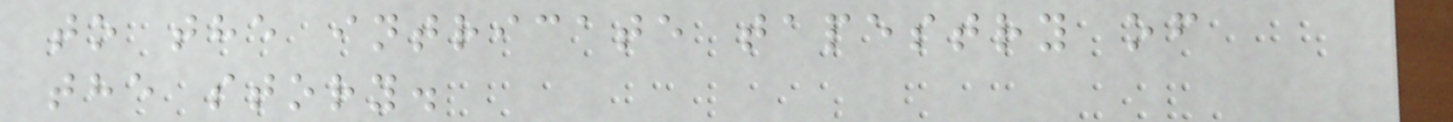to the intricate tapestry of
the story.
